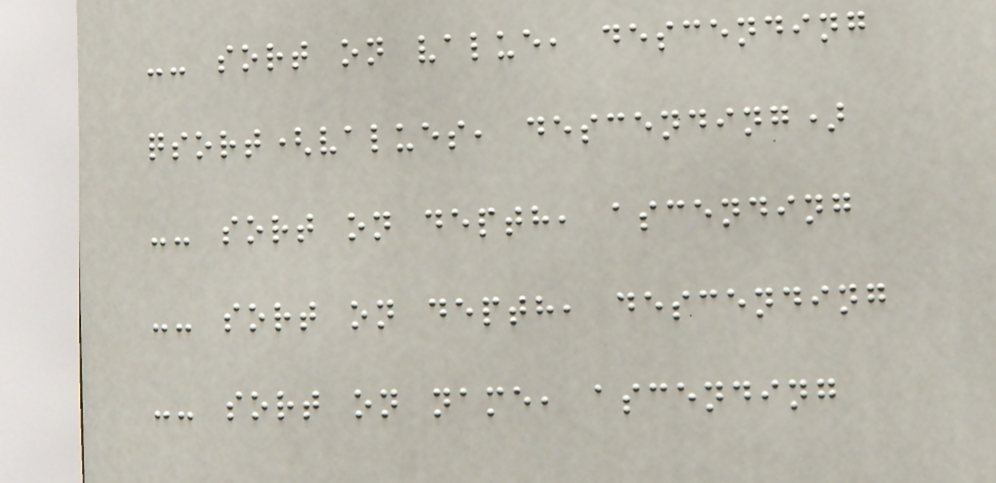-- sort on value, descending
qsort(values, descending)
-- sort on depth, ascending
-- sort on depth, descending
-- sort on name, ascending
